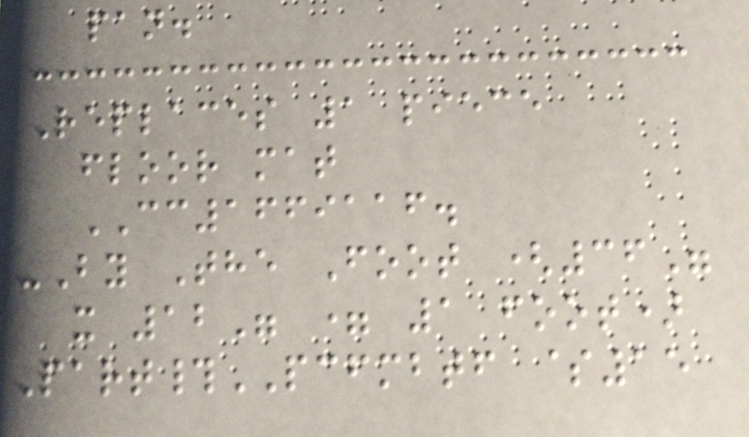pan.
Replaces 1 piece
floor mat
CC1669116.
-By The Foot (36"
x 12" = 1 foot)
Part#PCFMBTF $15
